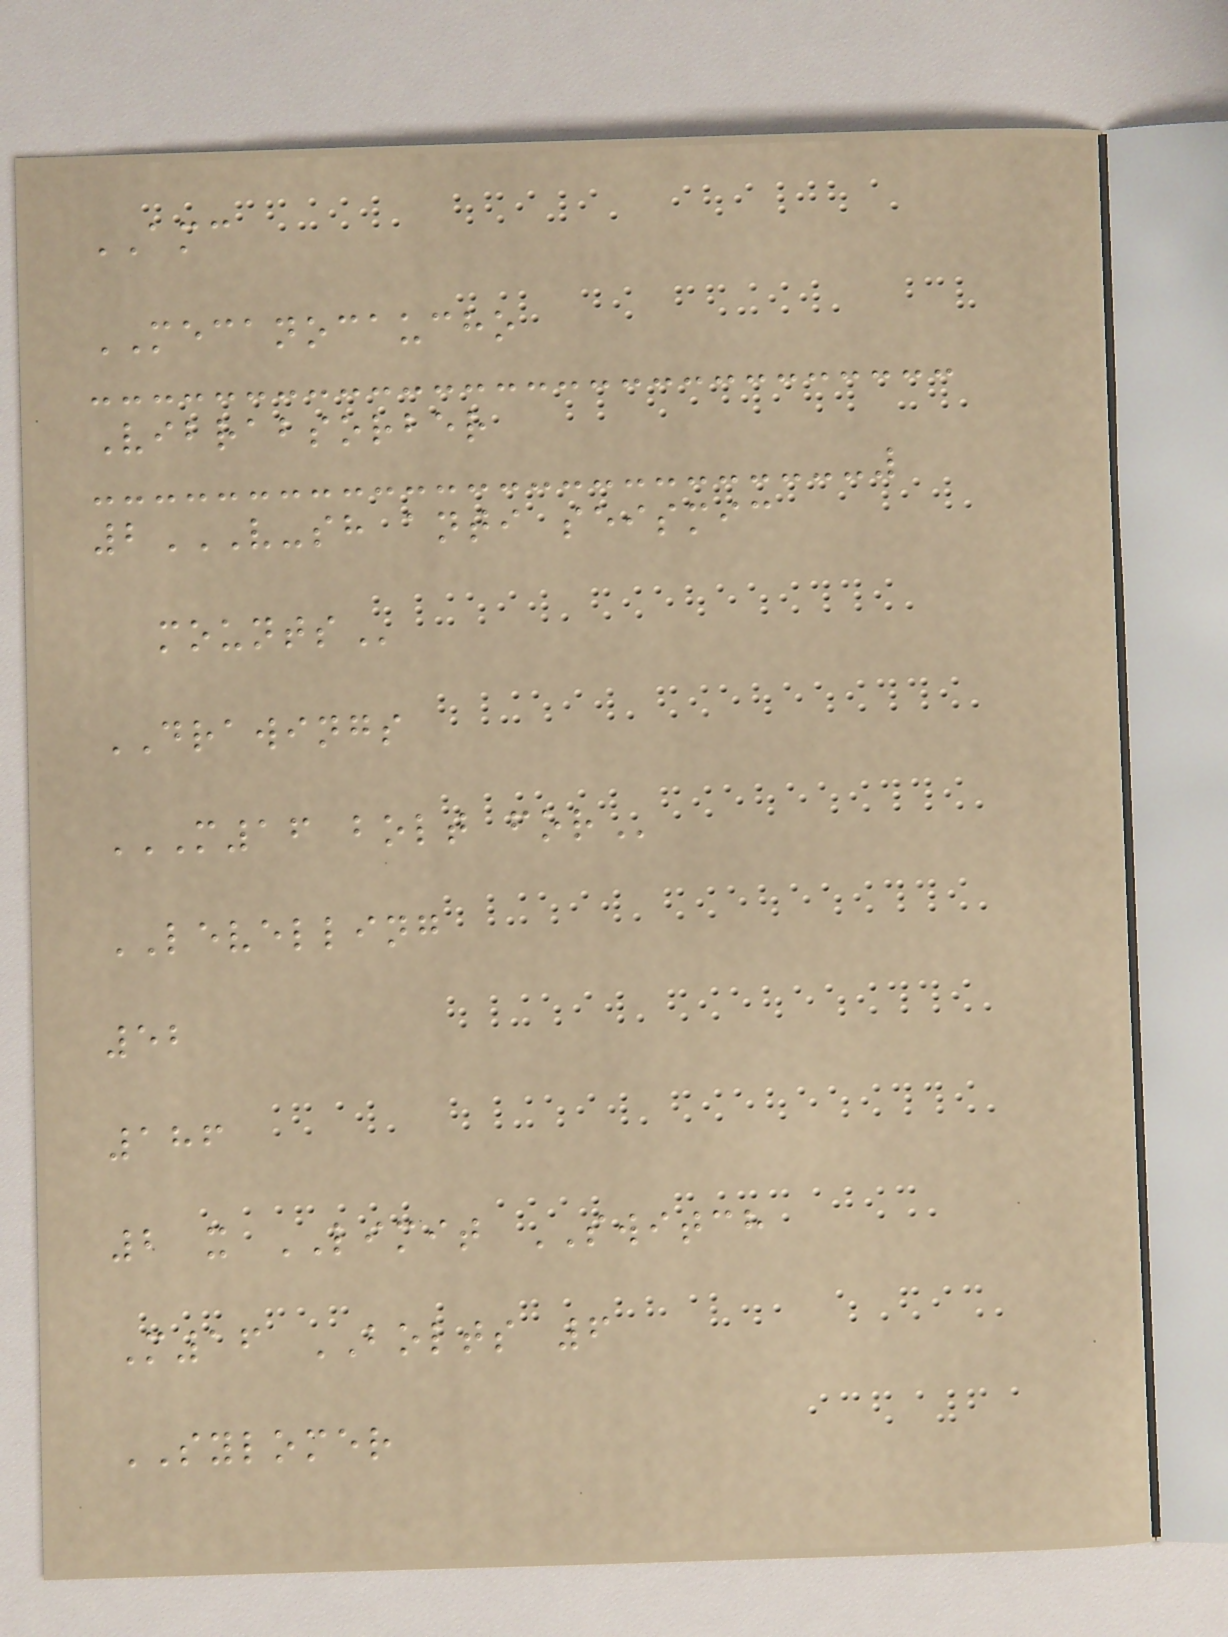AMC
MECANOCAUCHO
Vibrabsorber
2V-SH ANTI SEISMIC
MOUNTS
DRAWINGS
M16 BOLT FOR
LEVELLING
52
186
2 x LIMIT SWITCH
M16 BOLTS 6
SYLOMER
